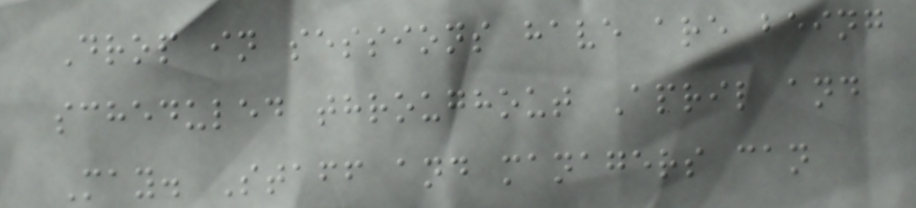Drop in sessions have are being
scheduled throughout April and
May. Staff and managers can
